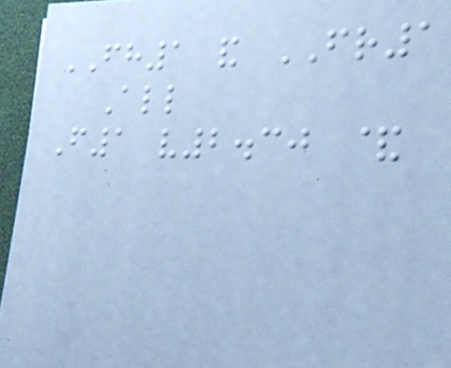FH1 and FR1
All
F1 v2.30 &
